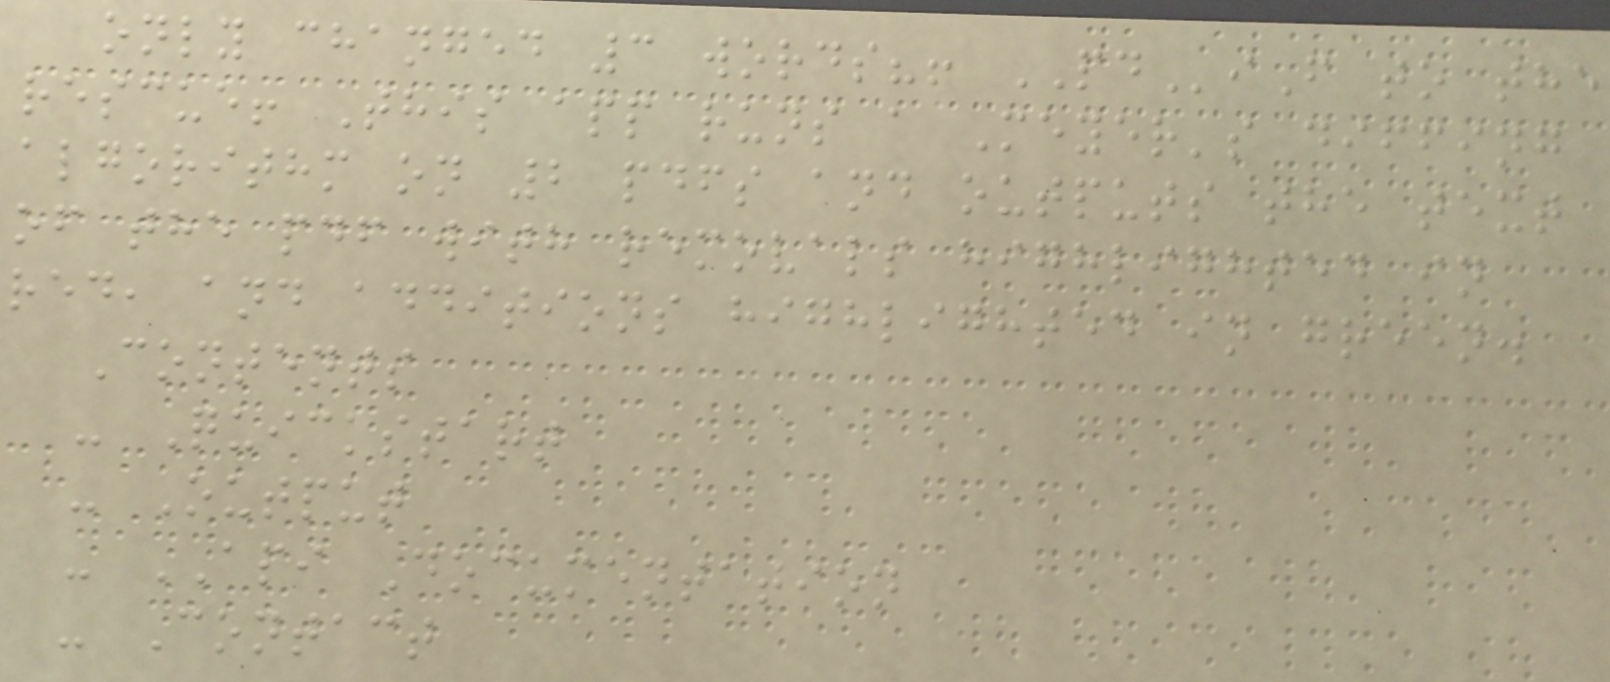only changed 3 words?! PDiF to the
rescue! This app runs a Meyer's diffing
algorithm on 2 pdfs and outputs the text
of the pdf with removals highlighted in
red, and additions highlighted in green.
Contents
- Quickstart
- Output
- API Documentation
- Contact
